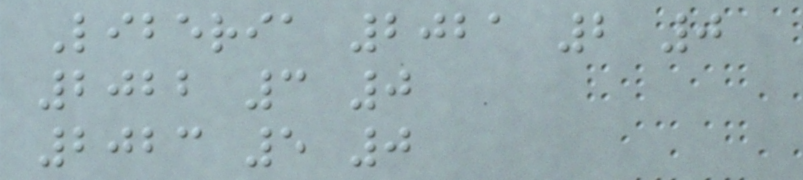Liberia 2021 2 0
2022 3 0
2023 5 0
